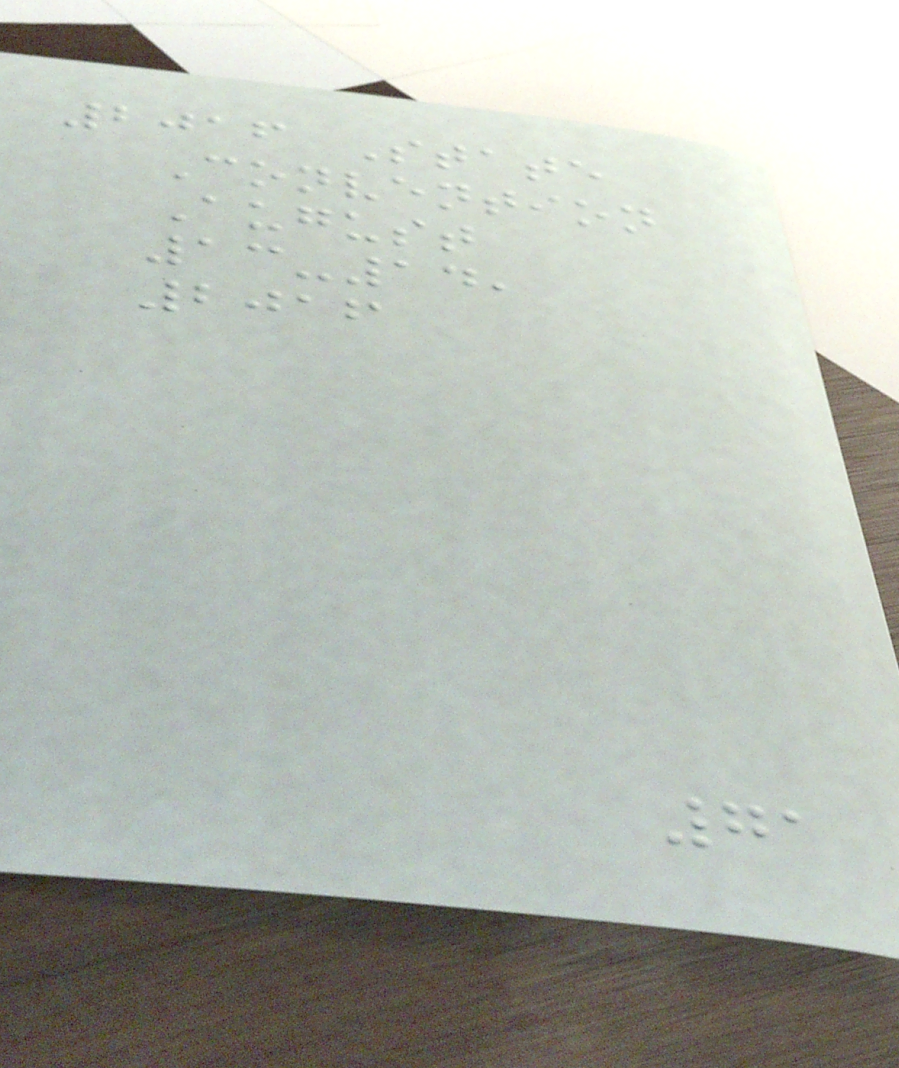2016 State
Convention
August
13-14,
2016
71
